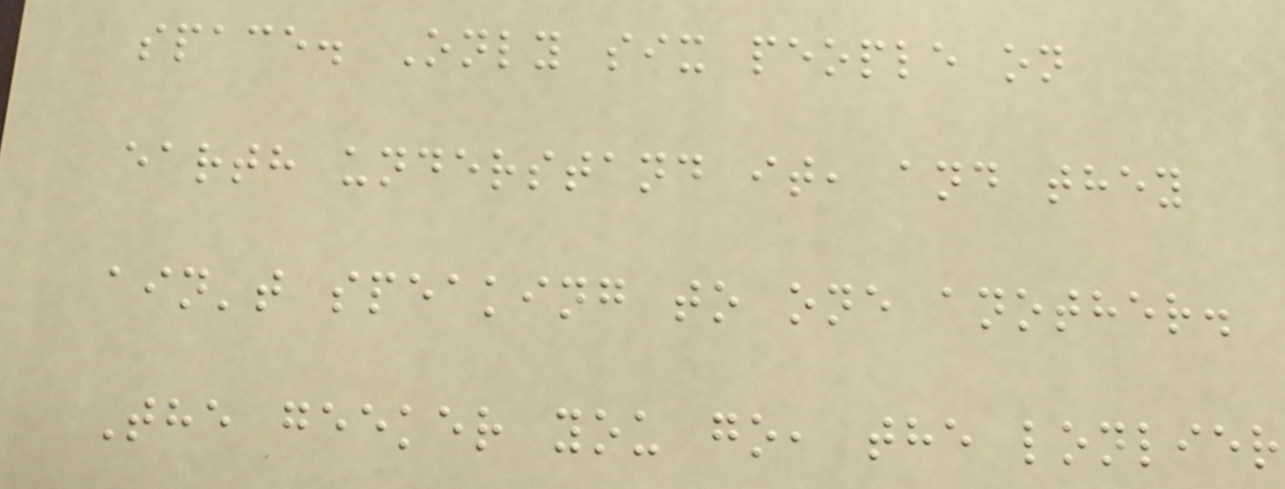space. Only six people on
earth understand it, and they
ain't speaking to one another.
The geeker you go, the lonlier
